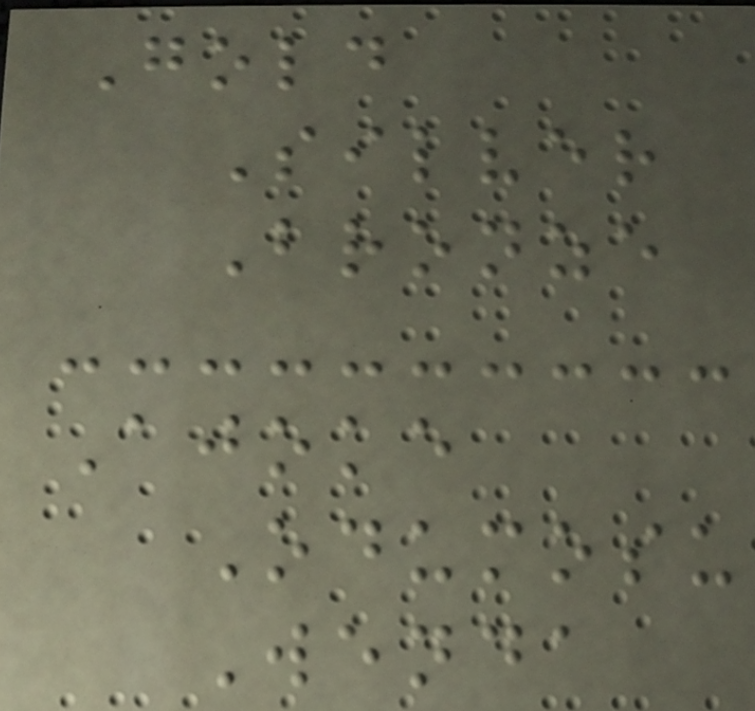Gold
Silver
Bronze
Ajoke
Odumosu
Wenda
